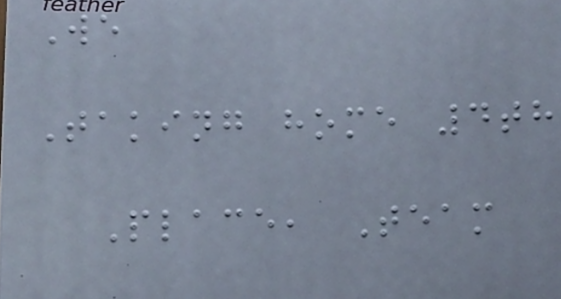We
Taking home 4th
Place, Team
